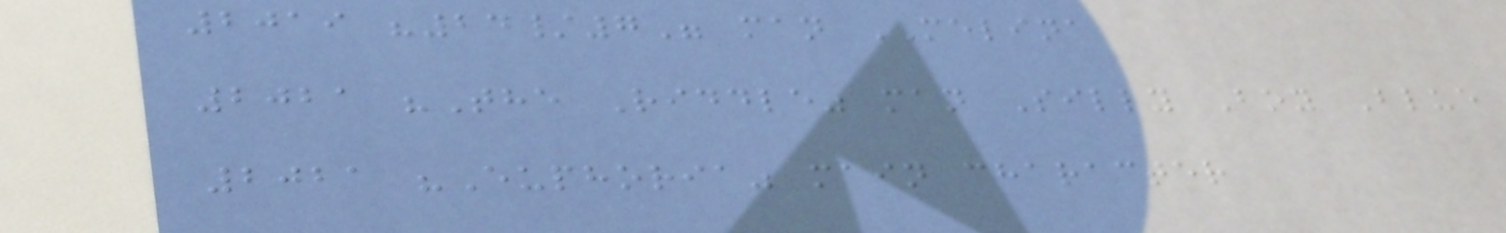2019 "24/7" man MELINA
2021 "The Riddle" man Silly Boy Blue
2021 "Euphoria" main character
